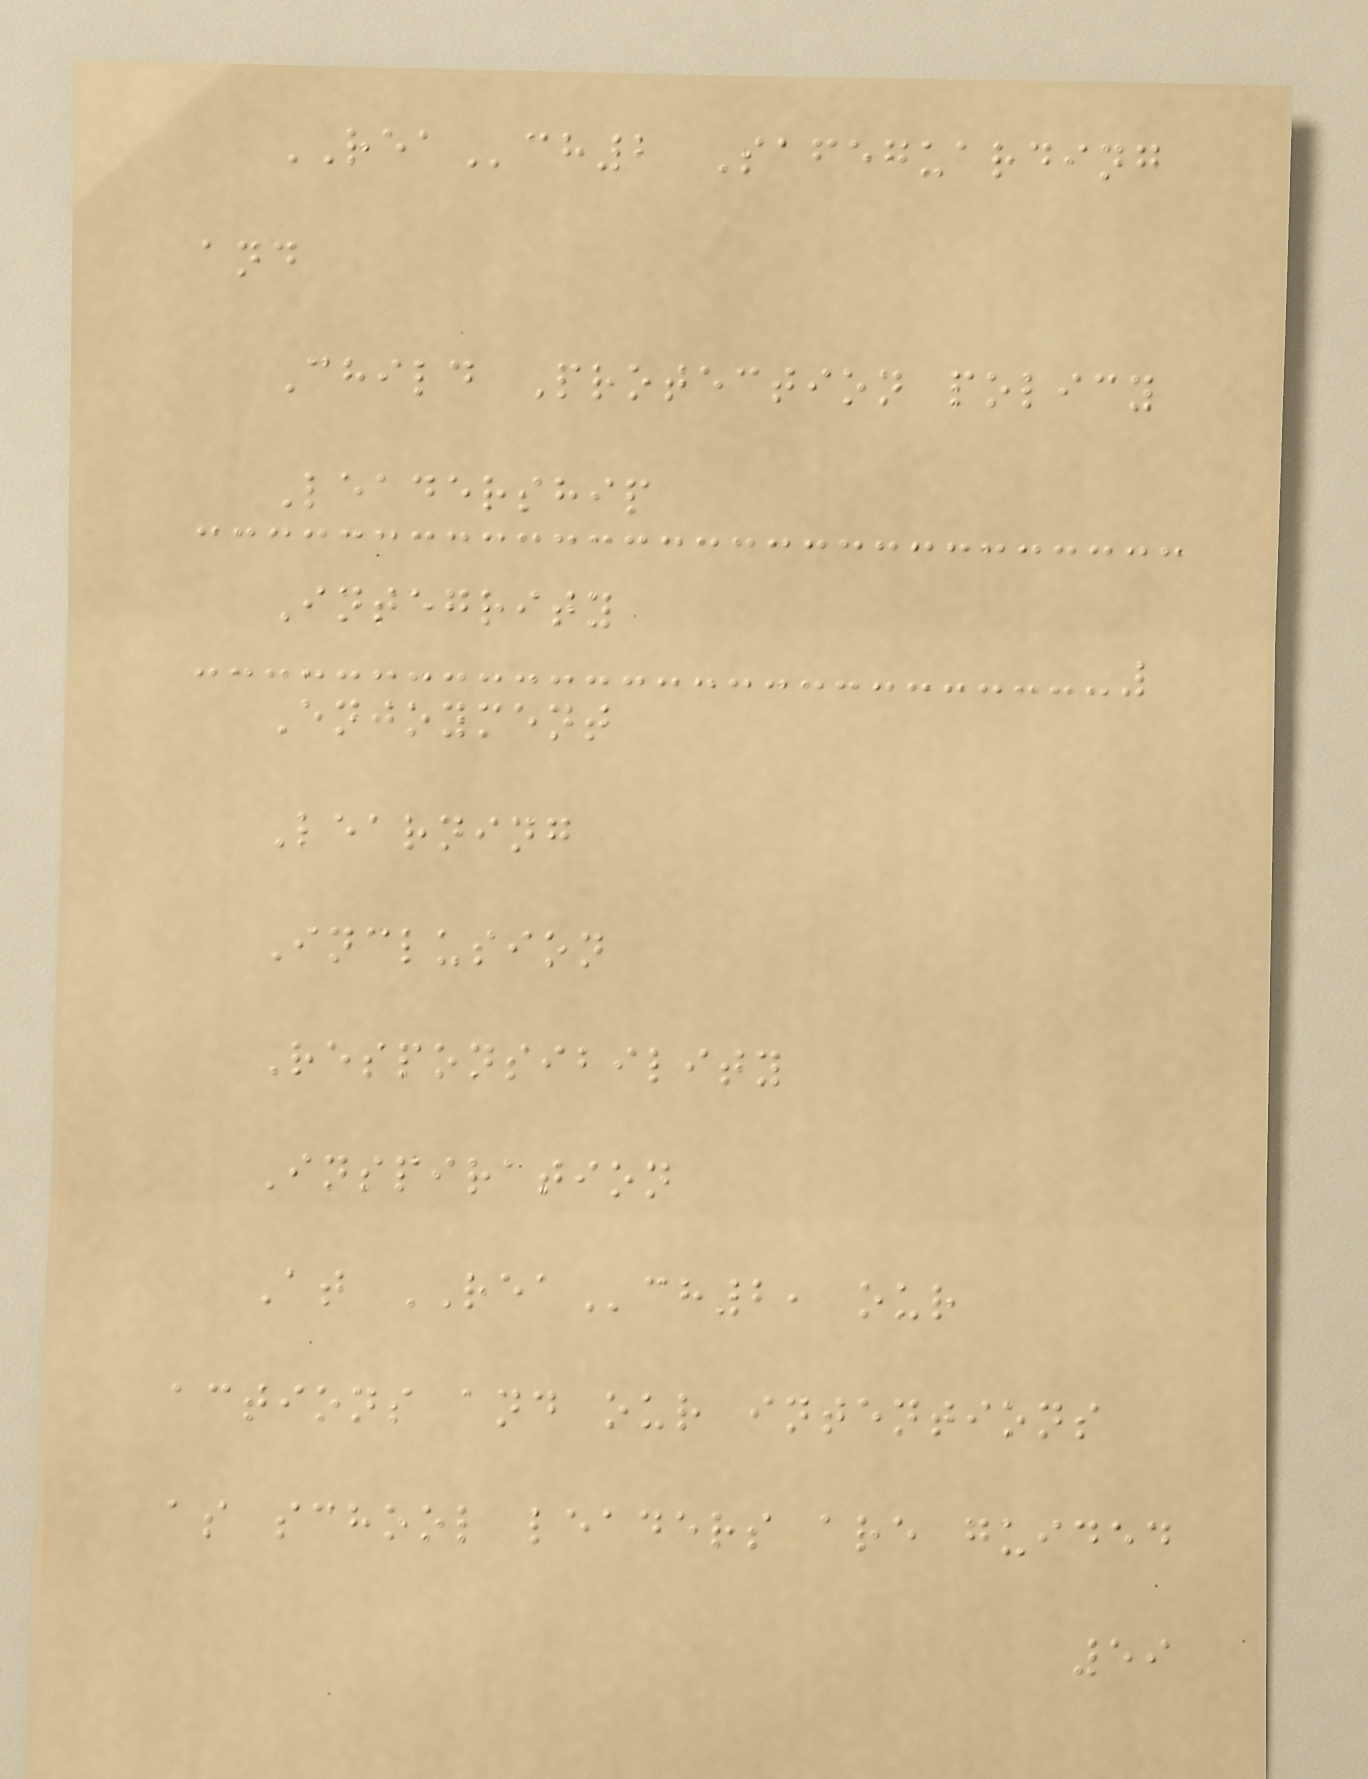REAch2 Safeguarding
and
Child Protection policy
Leadership
Integrity
Enjoyment
Learning
Inclusion
Responsibility
Inspiration
At REAch2, our
actions and our intentions
as school leaders are guided
59
